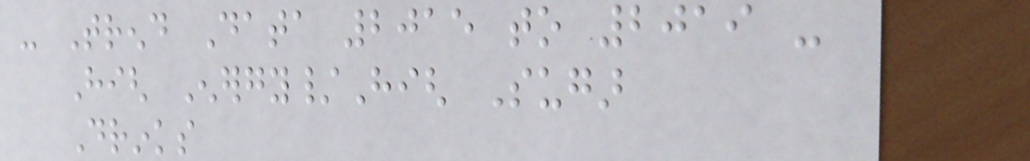- Trend Data 2015 to 2019 -
High Energy/High Sugar
Drinks
